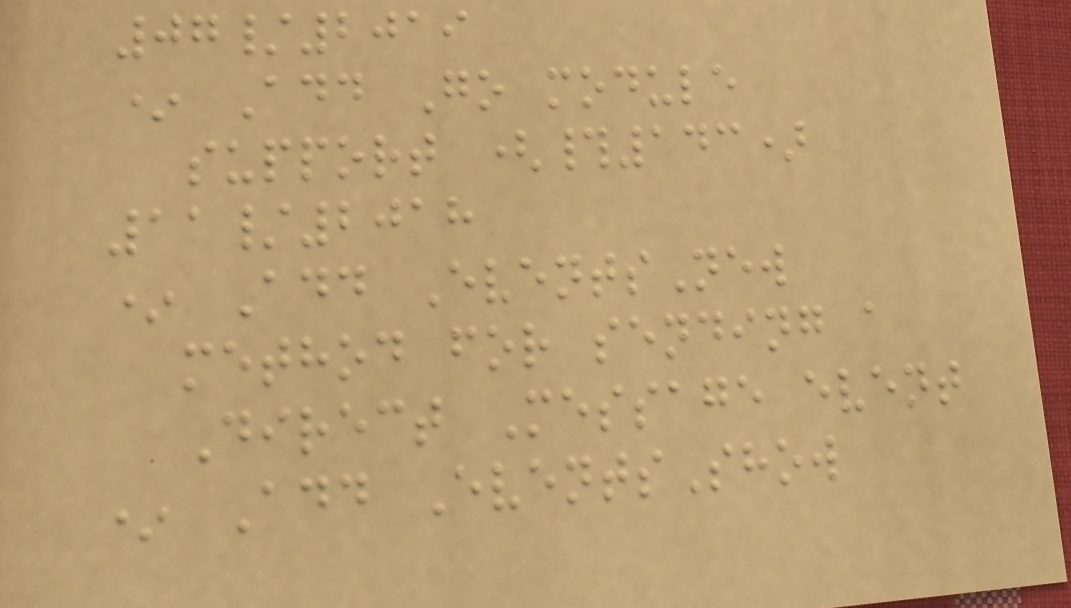07/2019
* Add Go module
support (#143)
11/2018
* Add EventsNew
method for sending a
Direct Message event
* Add EventsShow
